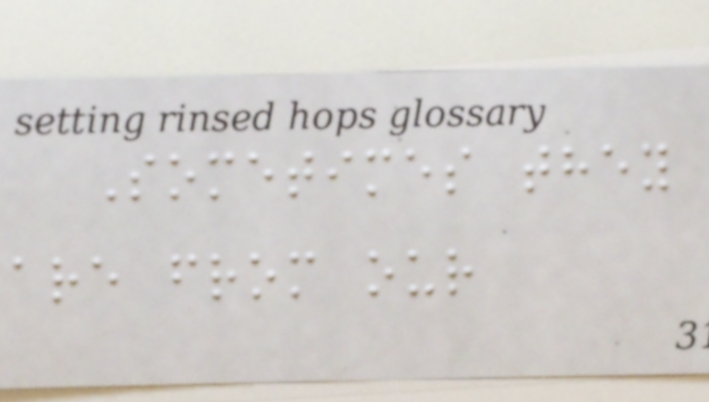Sometimes they
are from our
